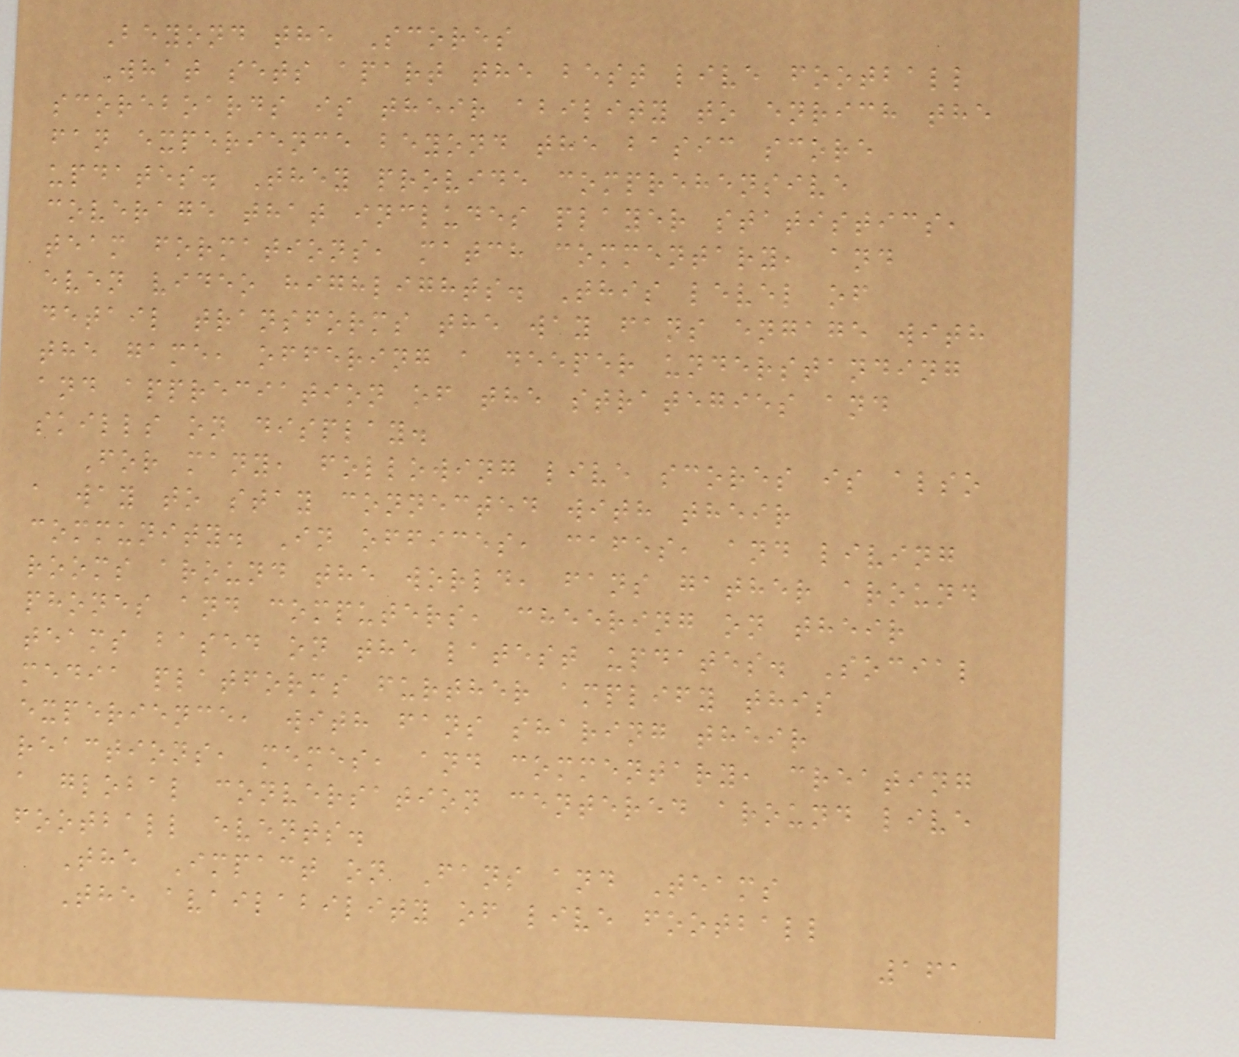Beyond the Scores
What sets apart the best live football
scoreboards is their ability to enrich the
fan experience beyond the basic score
updates. They provide comprehensive
coverage that includes player statistics,
team formations, match commentary, and
even video highlights. This level of
detail transforms the way fans engage with
the game, offering a deeper understanding
and appreciation of the strategies and
skills on display.
For many, following live scores is also
a way to stay connected with their
community. In offices, cafes, and living
rooms around the world, fans gather around
phones and computers, cheering on their
teams based on the latest updates. Social
media platforms further amplify this
experience, with fans sharing their
reactions, memes, and commentary, creating
a global conversation centered around live
football events.
The Impact on Fans and Teams
The availability of live football
161
